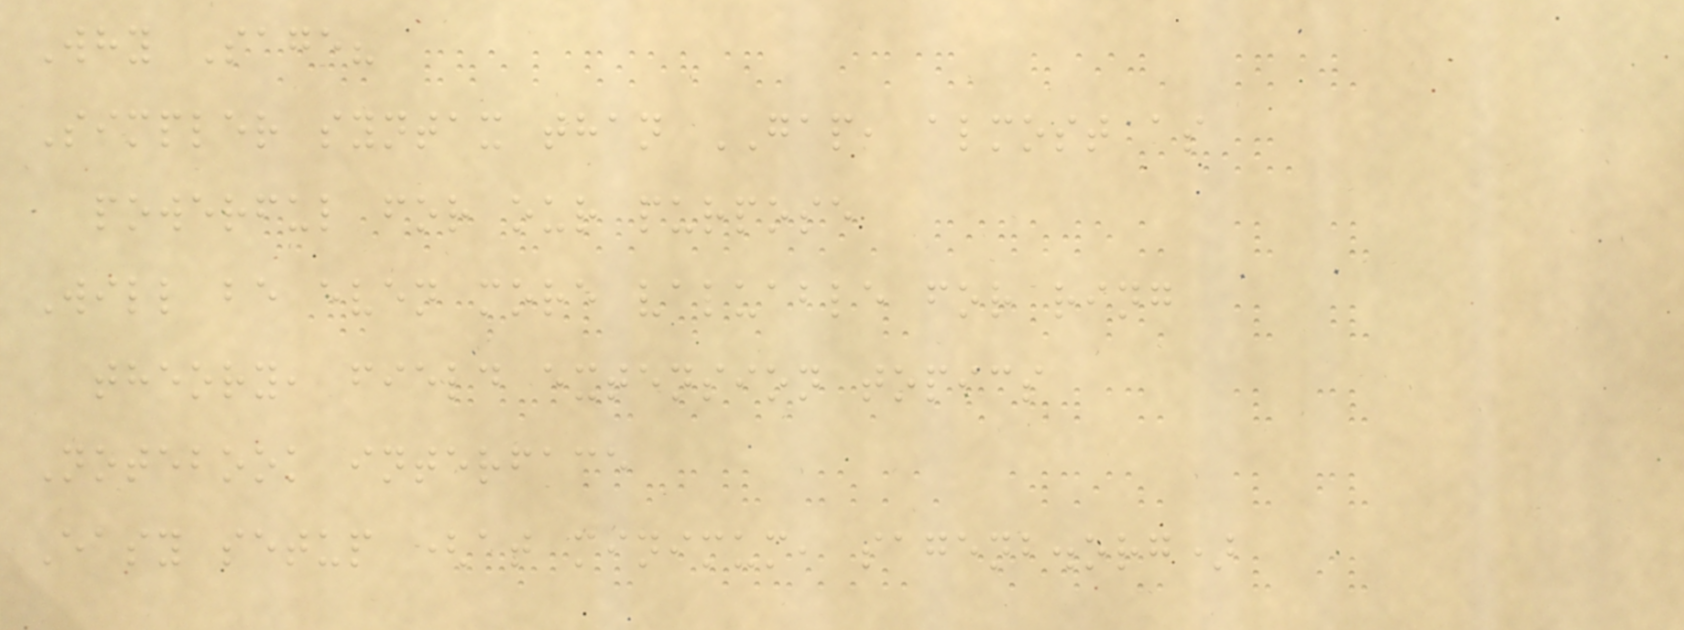Why Sage?
Simpler syntax than GAP, almost as
powerful for our purpose
Will be even more valuable for ring
theory, field extension topics
Notebook interface
Easy setup (at minimum, sagenb.org)
